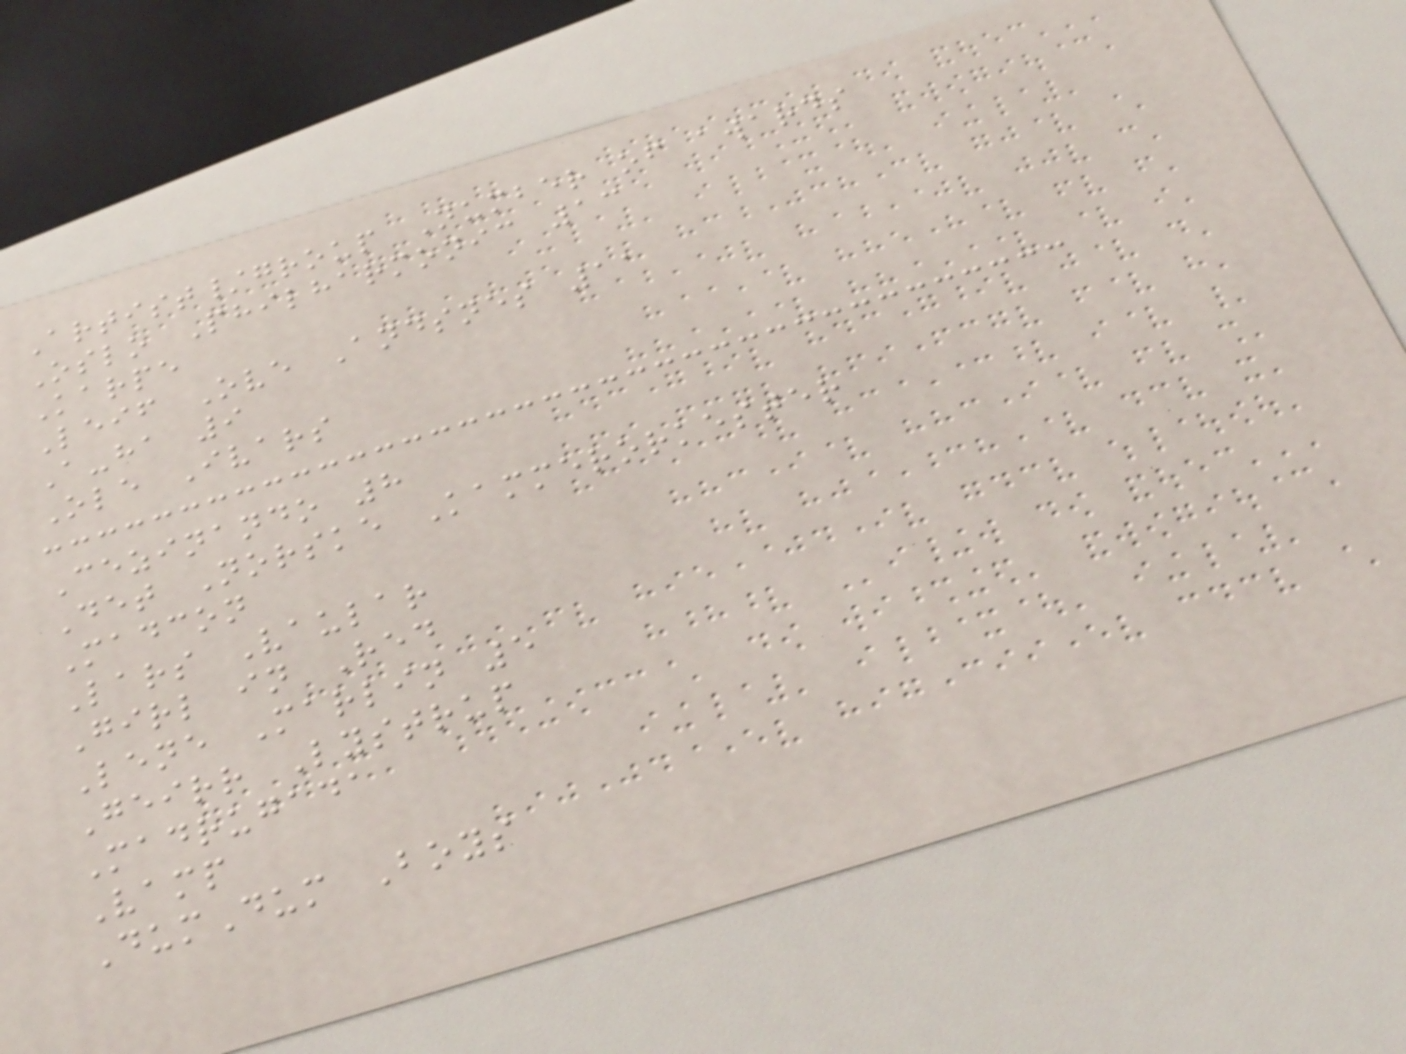Artist/group Number of awards
Oslo Philharmonic 13
Karpe
Leif Ove Andsnes 11
A-ha 9
Ole Ivars
Cezinando 8
Det Norske Kammerorkester
Madcon
Lars Vaular
Girl in Red
Lene Marlin 5
Geirr Lystrup
Madrugada
Vamp
DumDum Boys
